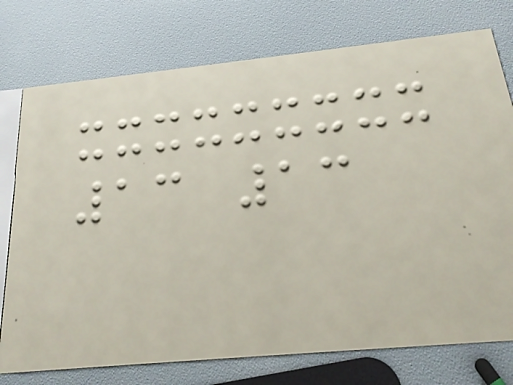13 13
